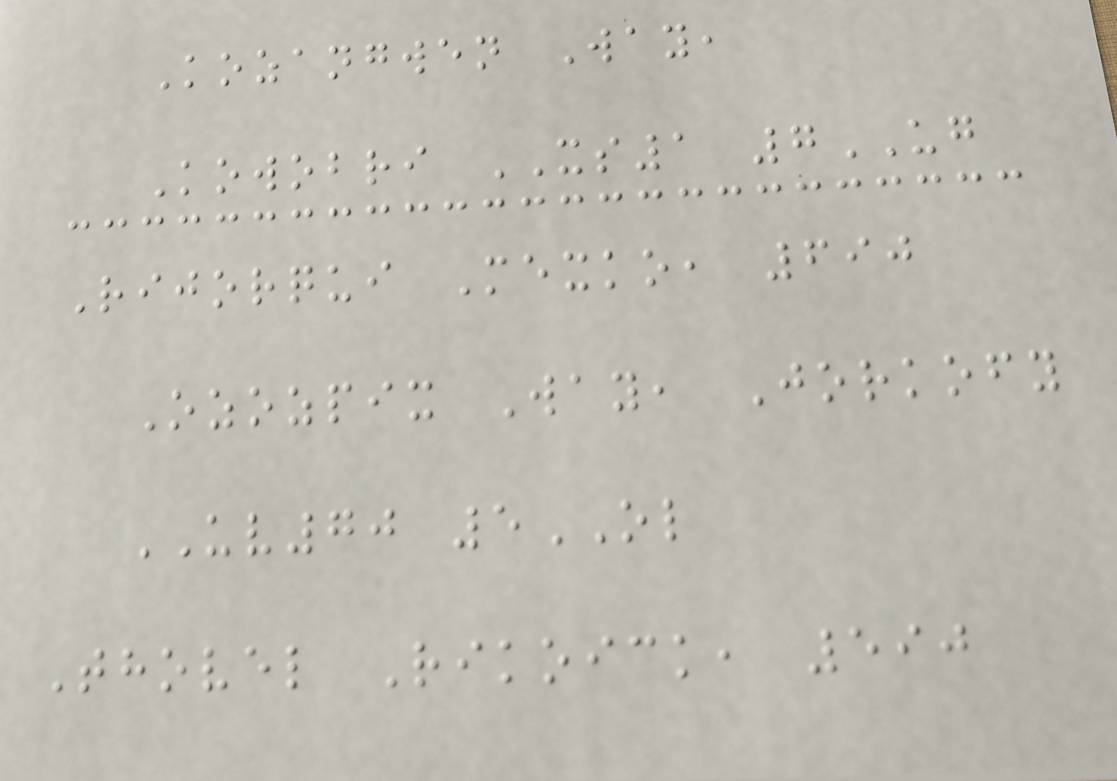Kozangwen Way,
Kowobri XS1 7UG
Rijorqui Mexko, 690
Ozozpix Way, Jorkofy
UV70 5OL
Thovel Rikoick, 590
